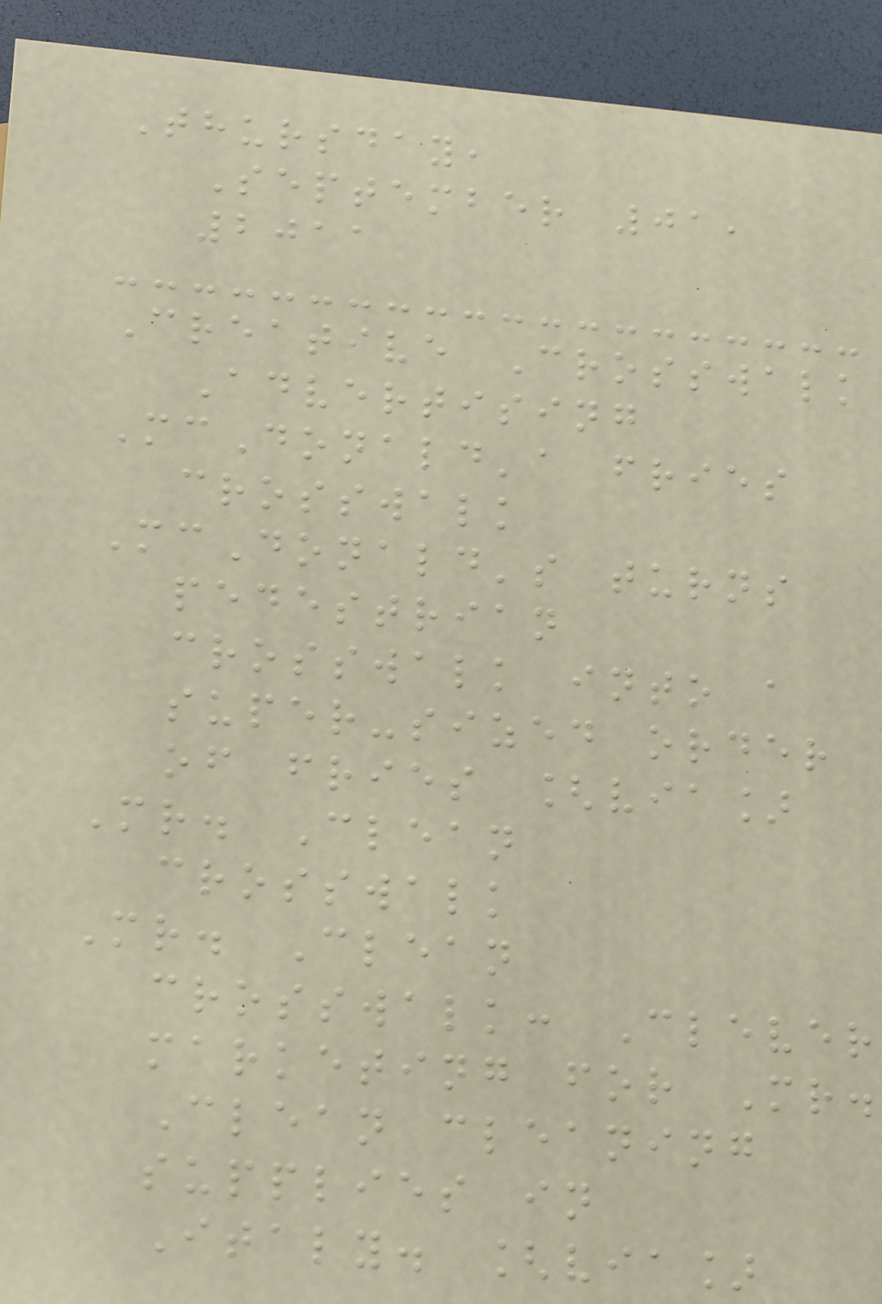Thursday,
September 01,
2011
Creative Crosswalk
Advertising
McDonald'a fries
crosswalk
McDonald's turns
pedestrian
crosswalk into a
super-sized order
of fries [via]
Mr. Clean
crosswalk
Mr. Clean
crosswalk: Clever
marketing for Mr.
Clean cleaning
supplies in
Italy. [via]
